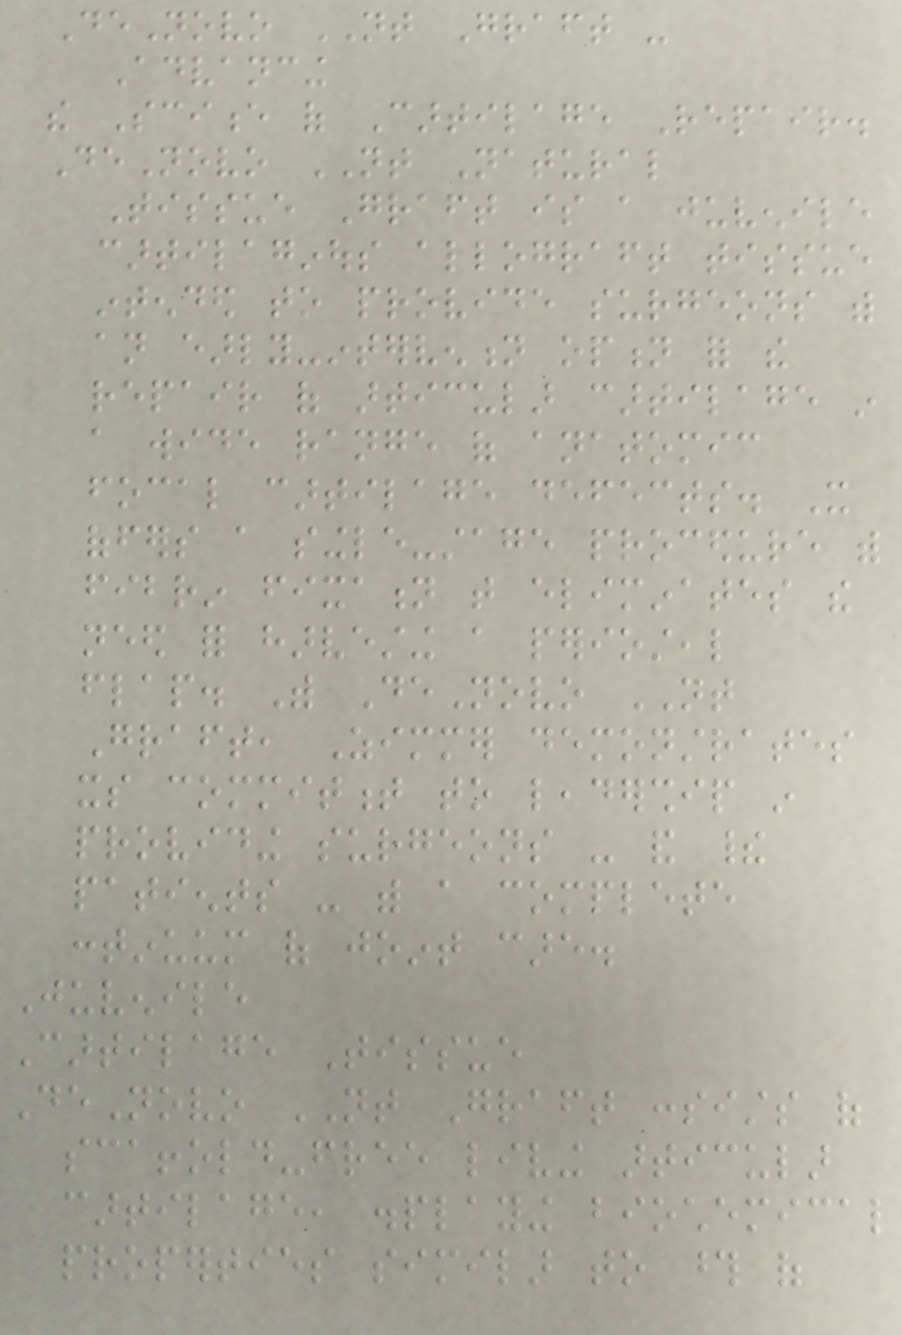DeNovo NT Graft -
Advancing
the Science of Cartilage Repair.
DeNovo NT Natural
Tissue Graft is a juvenile
cartilaginous allograft tissue
intended to provide surgeons with
an early-intervention option for the
repair of articular cartilage in
a wide range of anatomic
focal cartilage defects. It
offers a single-stage procedure with
fibrin fixation that eliminates the
need for harvesting a periosteal
flap. With DeNovo NT
Graft, Zimmer demonstrates
its commitment to leadership in
providing surgeons - and their
patients - with a complete
continuum of joint care.
Juvenile
Cartilage Tissue
DeNovo NT Graft consists of
scaffold-free living articular
cartilage, displaying biochemical
properties similar to those of
